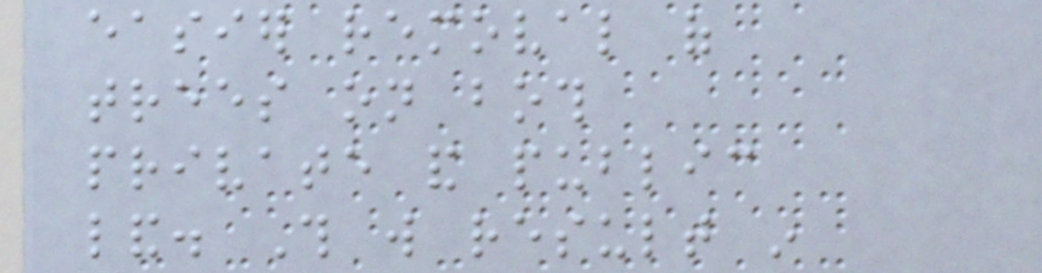easier removal of
trees on both
private and public
land. This will result in
